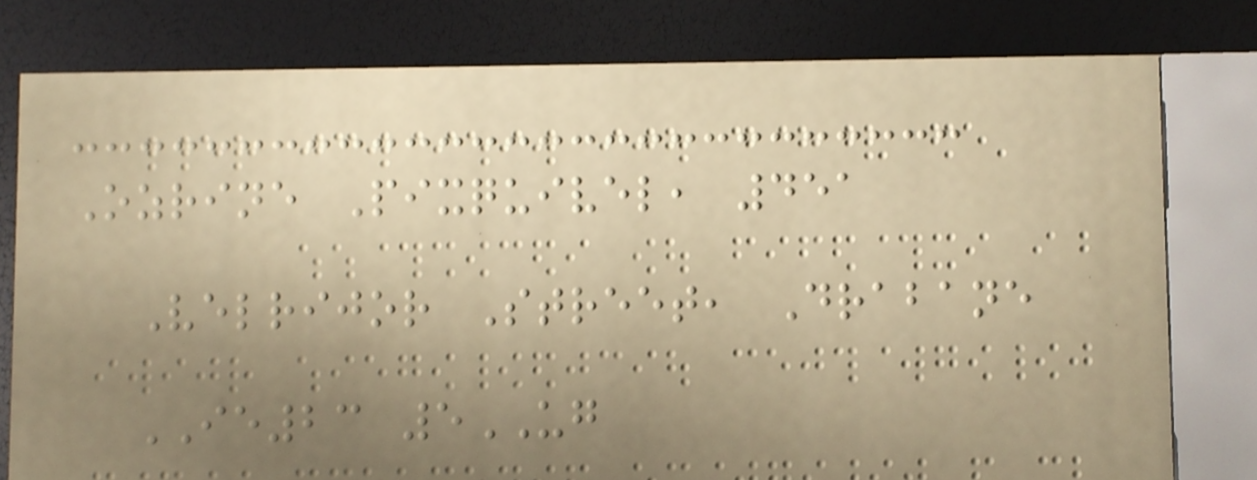Ozrine Pixquivel, 451
Velrijor Street, Drabane
IE23 5UG
